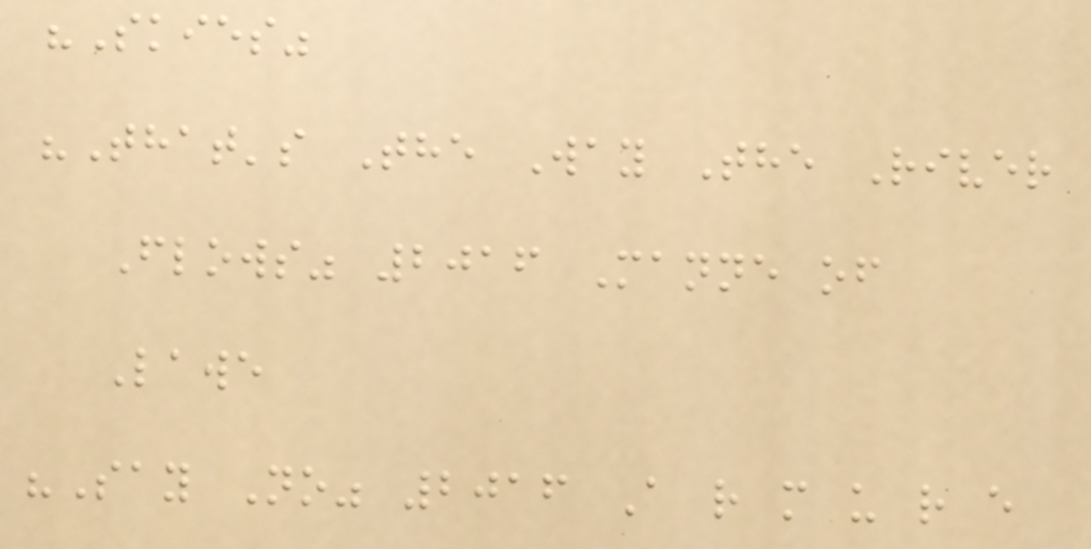"Skies"
"That's The Way The River
Flows" 2016 Manne of
Lawe
"Say No" 2016 A r m u r e
